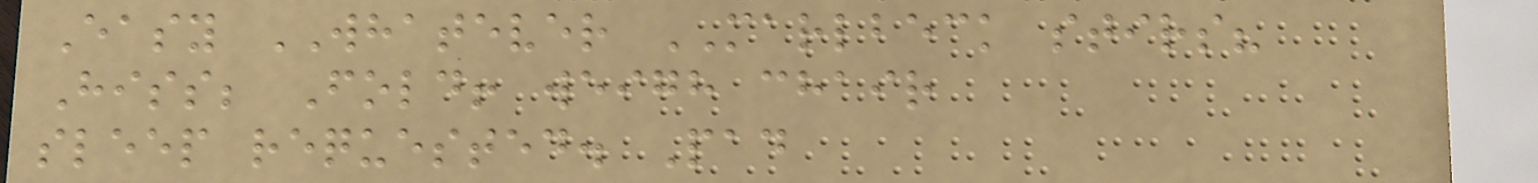Easy WHATEVER MARLBECK stirs?
Hiss; Fold! weigh chair
sleep requested. Pad
